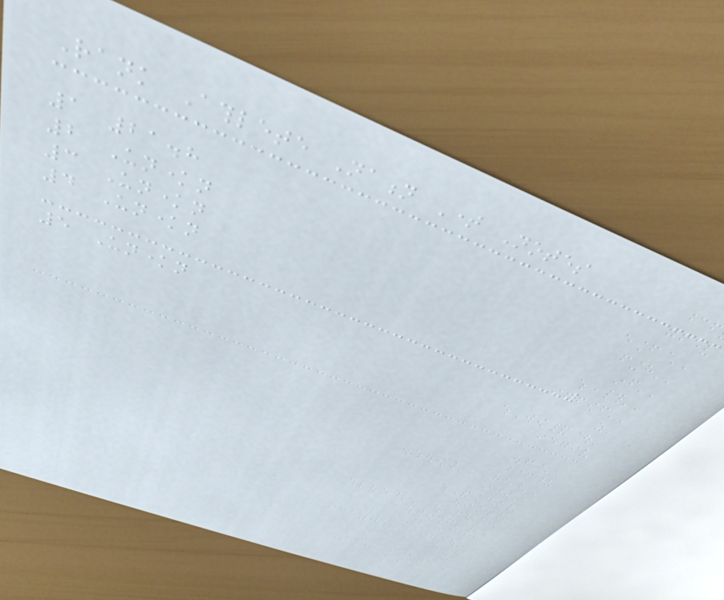Rank Athlete Nation Time Notes
1 21.8
2 Unknown
3 Unknown
4 Unknown
5 Unknown
